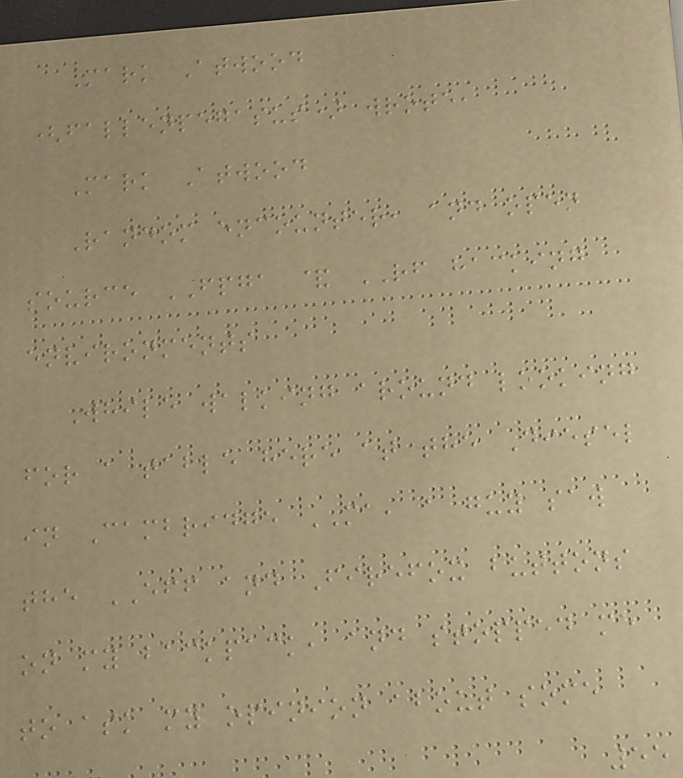Mark Atwood
(fallenpegasus) wrote,
Mark Atwood
Random encounter, and open
source FPGA & RF hacking
environments
While walking around looking
for a table here at the Diesel
in Cambridge MA, a guy saw
the EFF and Firefox buttons
on my backpack, and stopped me
to ask my opinion about some
55
